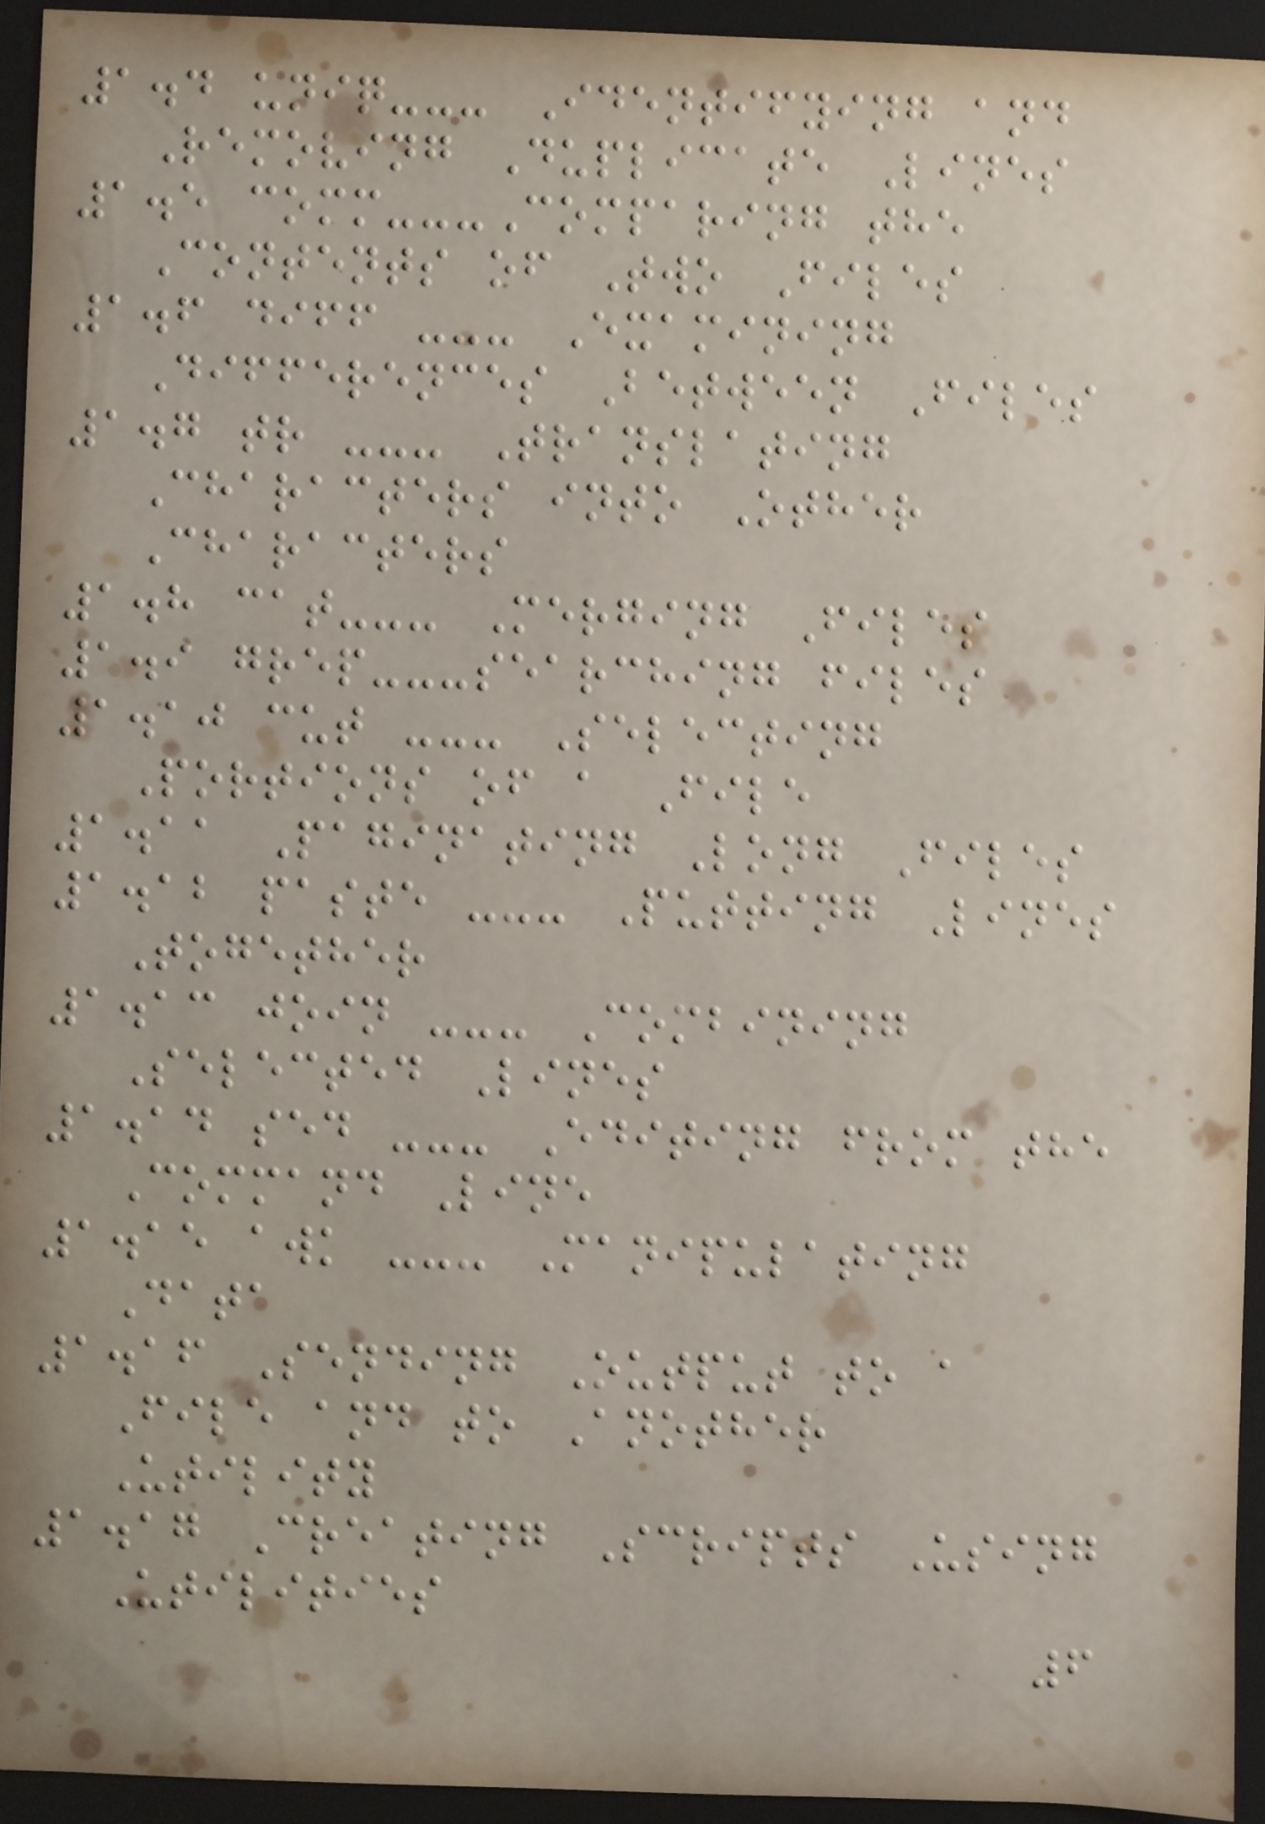1.4 uniq--- Identifying and
Removing Duplicate Lines
1.5 comm---Comparing the
Contents of Two Files
1.6 diff --- Examining
Differences Between Files
1.7 tr --- Translating
Characters into Other
Characters
1.8 cat--- Merging Files
1.9 grep---searching files
1.10 cut --- Selecting
Portions of a File
1.11 Paginating Long Files
1.12 paste --- Putting Lines
Together
1.13 join --- Combining
Selected Lines
1.14 sed --- Editing from the
Command Line
1.15 awk --- Manipulating
Data
1.16 Sending Output to a
File and to Another
Utility
1.17 Creating Scripts Using
Utilities
6
